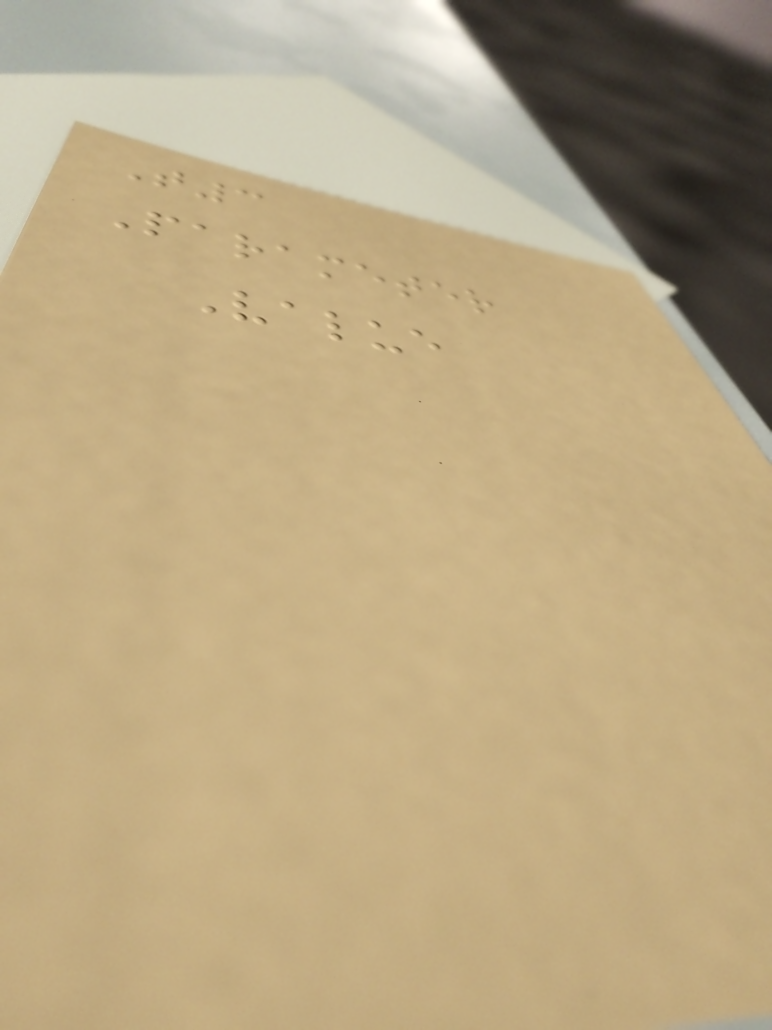T3
Parameter
Value
